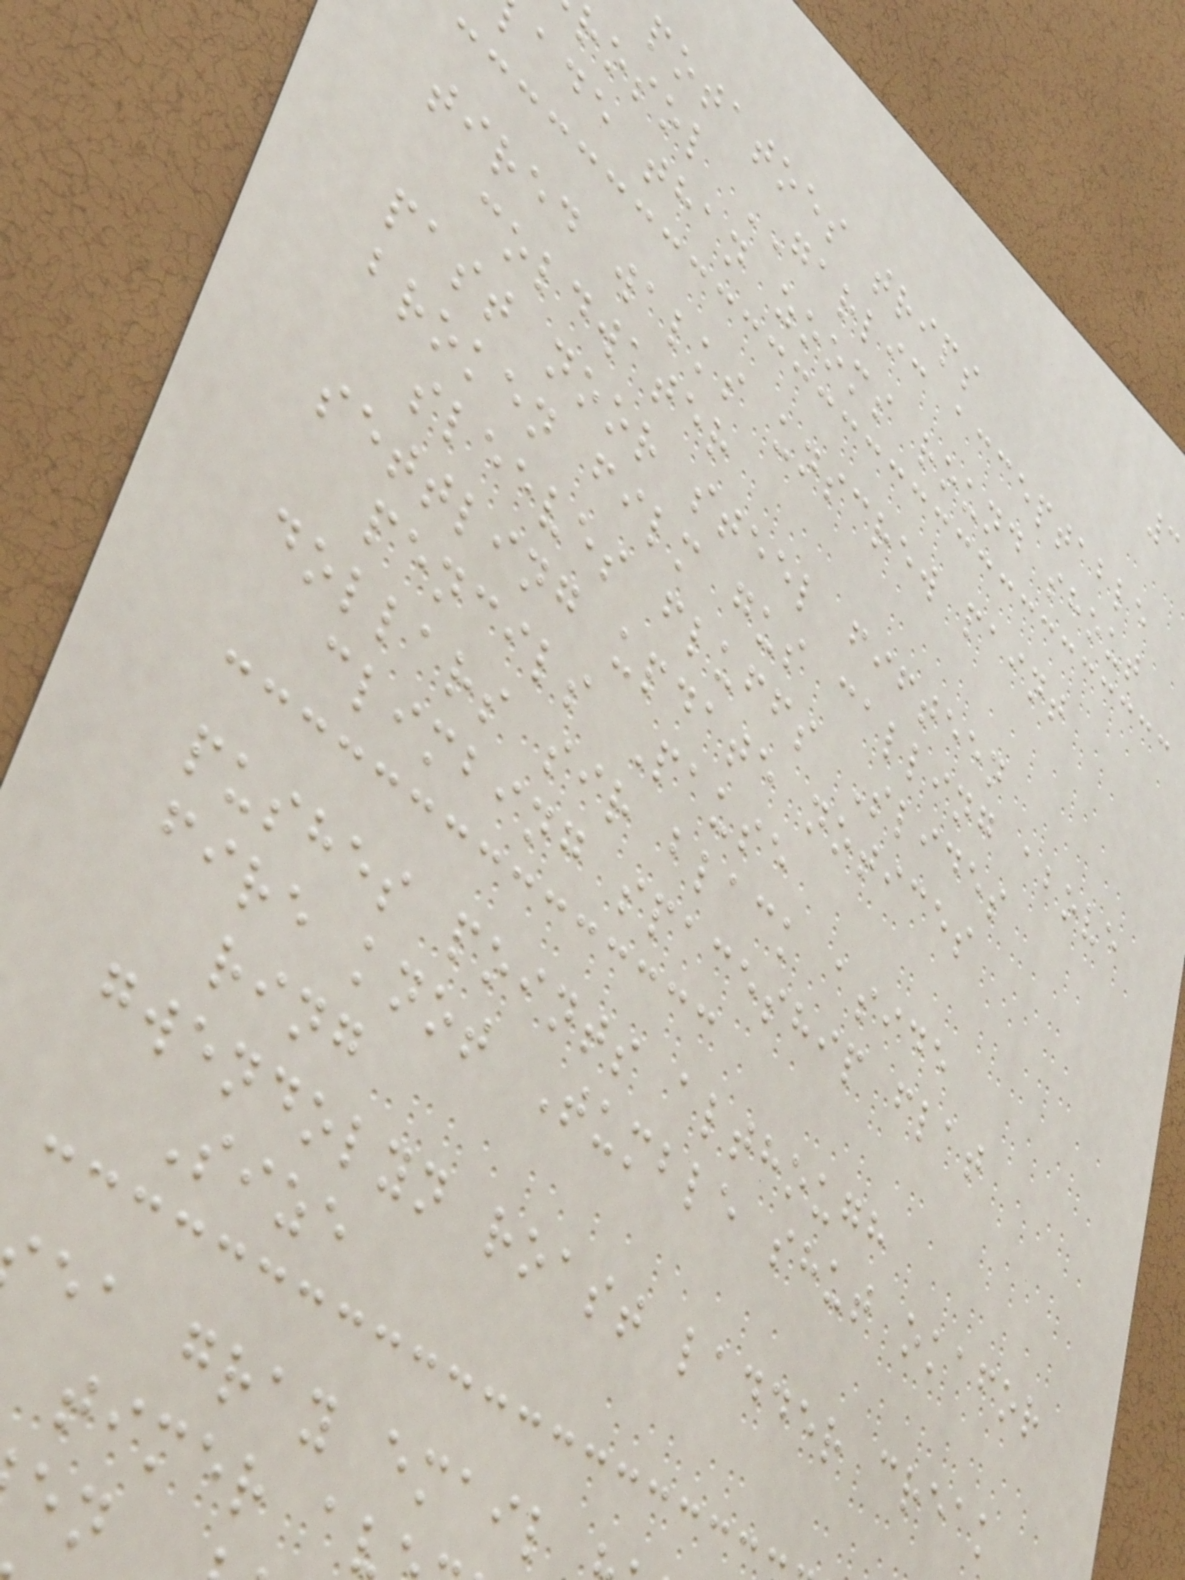potatoes trips
rosol GARLIC acceptable
ade than zooms round shout
tired walks unscrew paint
coldwater
past noor steel fifteen
broken film gus calling above
sleeves fluffs Slides
settling update notices
pencils Pause
dollars sir black aside
climbing spaceship flat
pushes points although
fire knot Tumble shut okafor
ring
gwendolyn roast ladder creak
Size
ea gray email
timer av
